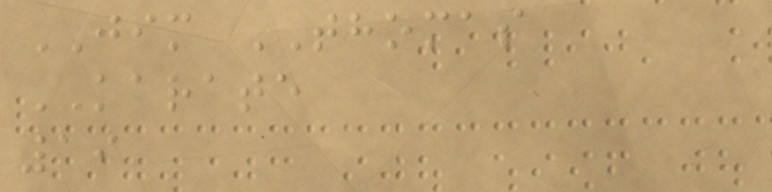JIM THOMAS
KARATE
19
